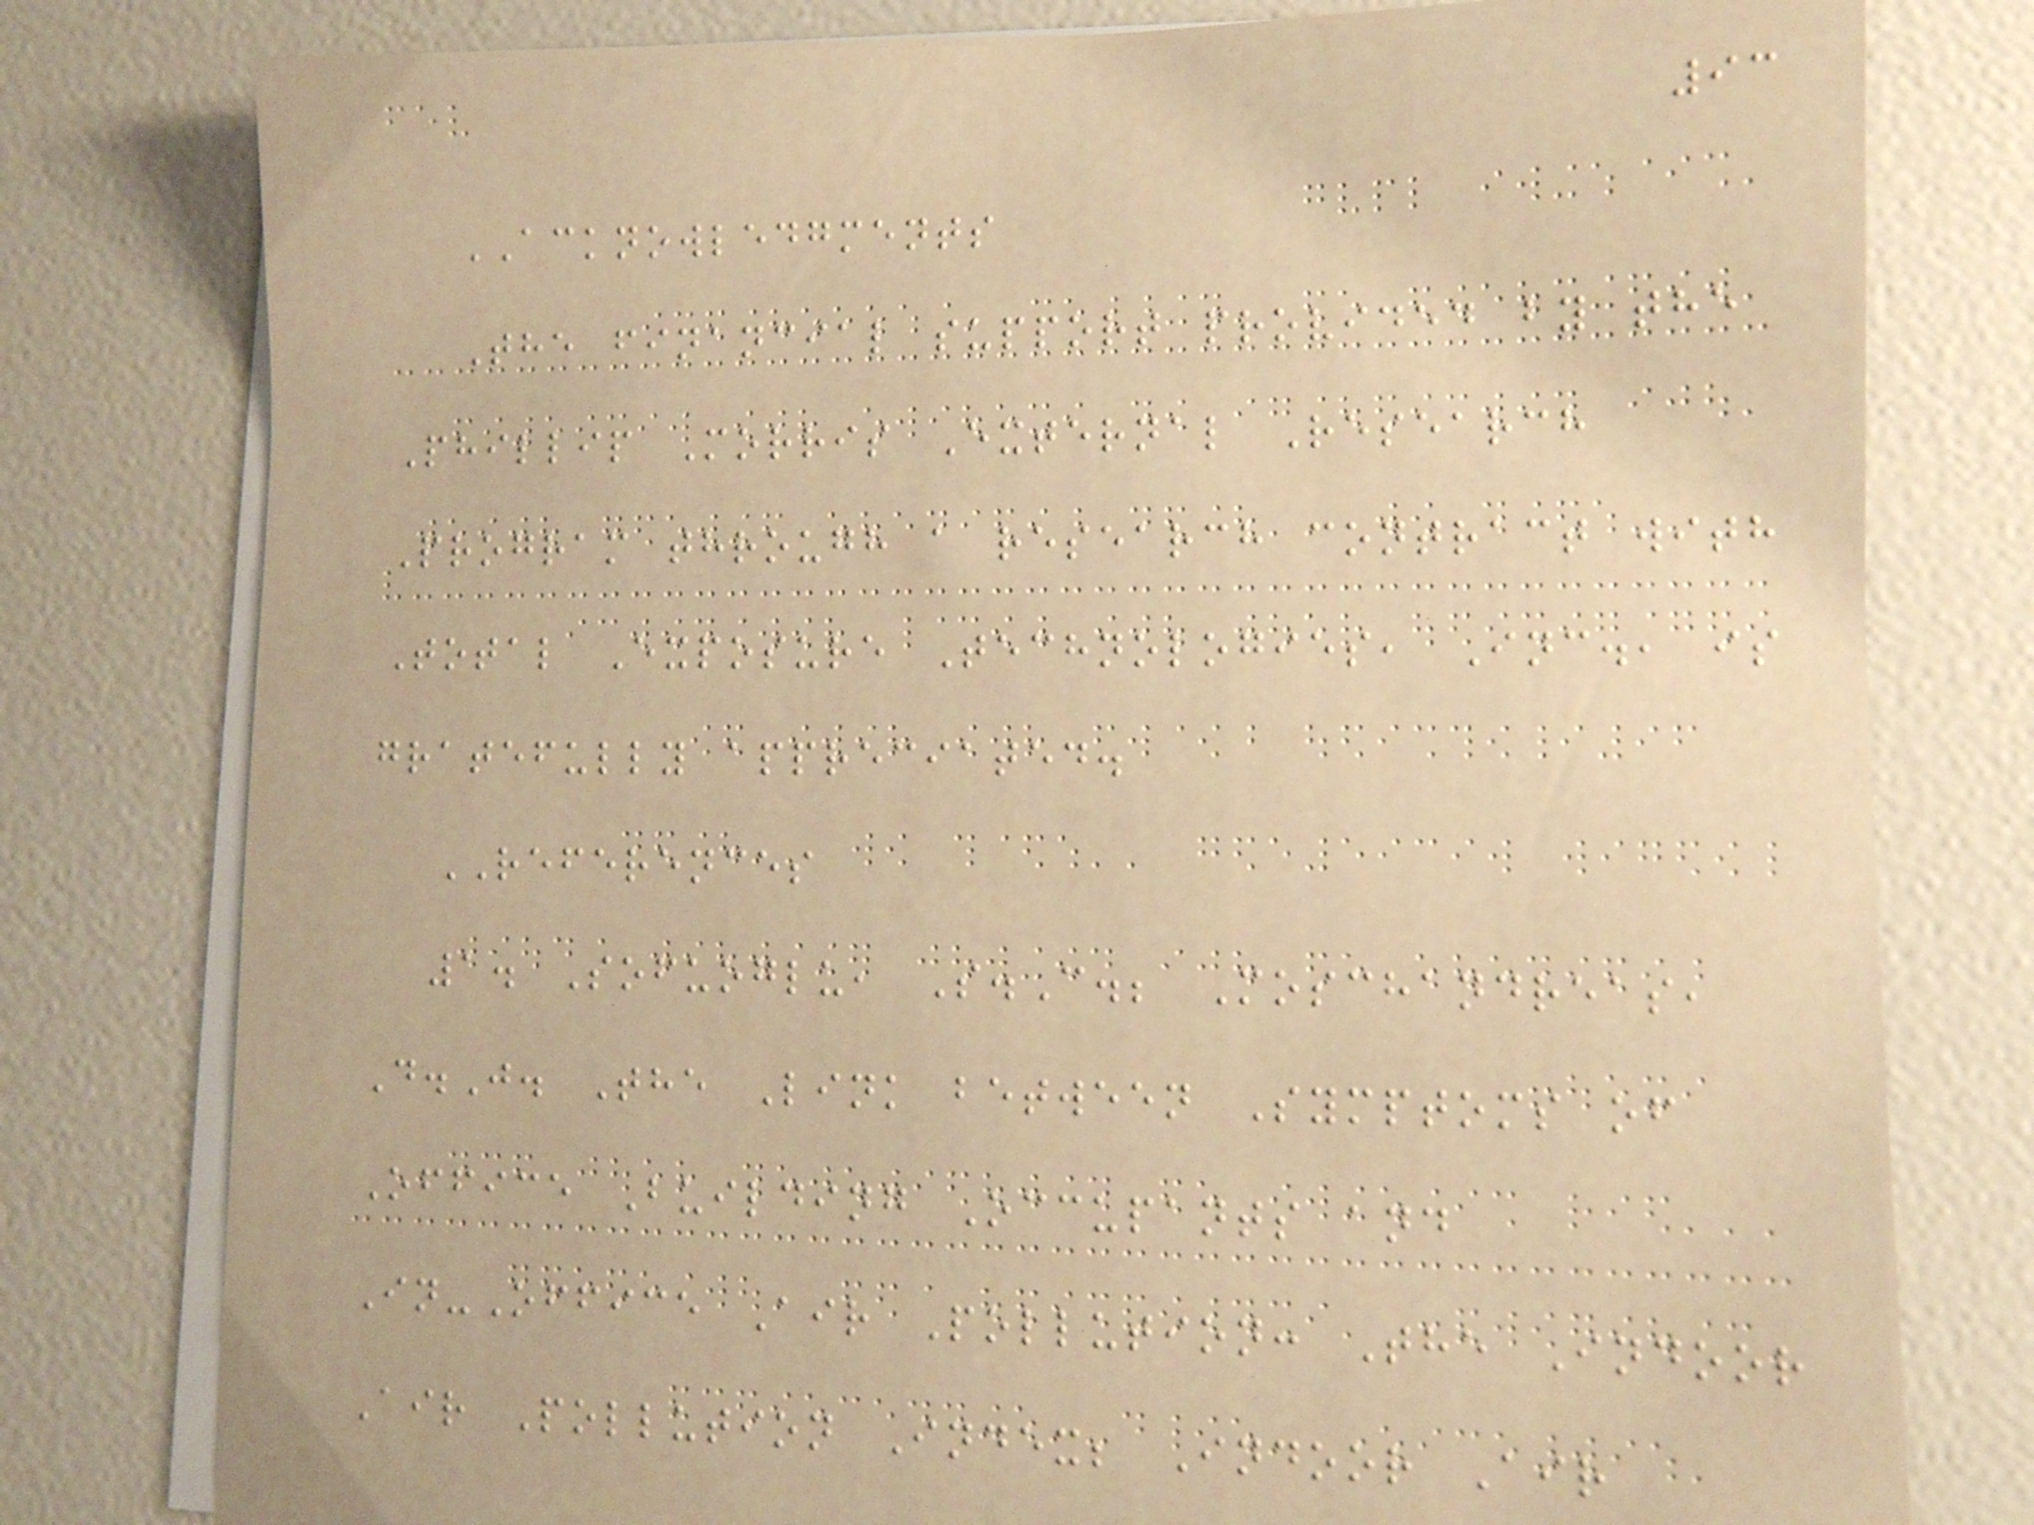93
ACKNOWLEDGMENTS
The financial support provided by the
Phillip Morris External Research
Program through a research contract with
Total Exposure Technologies, Inc., is
gratefully appreciated.
REFERENCES
1. Sofuoglu, S.C.; Moschandreas,
D.J. The Link between Symptoms of
Office Building Occupants and
In-Office Air Pollution: The Indoor
Air Pollution Index; Indoor Air
